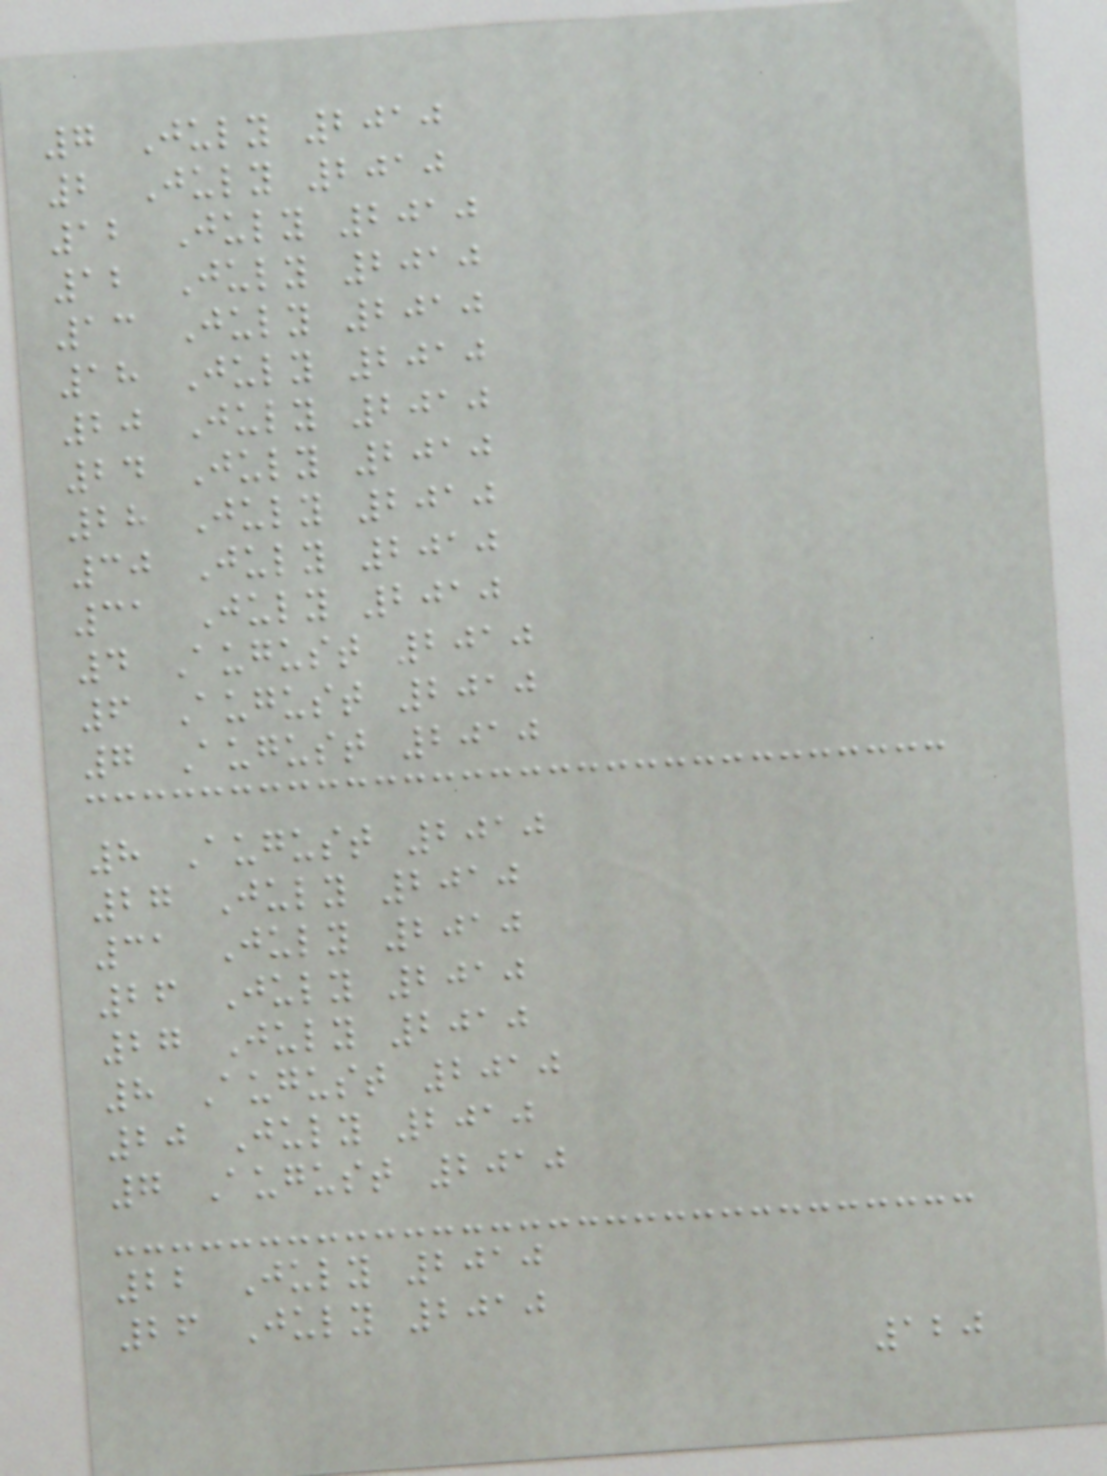7 July 2010
2 July 2010
12 July 2010
12 July 2010
13 July 2010
18 July 2010
20 July 2010
24 July 2010
28 July 2010
30 July 2010
31 July 2010
4 August 2010
6 August 2010
7 August 2010
8 August 2010
27 July 2010
31 July 2010
26 July 2010
27 July 2010
8 August 2010
20 July 2010
7 August 2010
22 July 2010
26 July 2010
120
